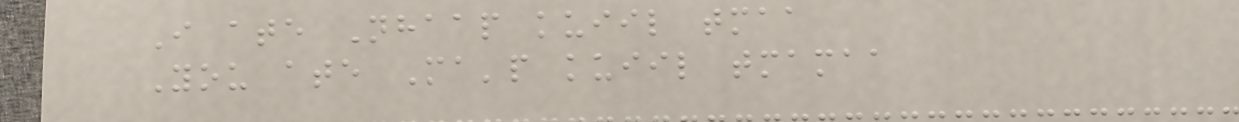I ate Nhaap kuiil tmaa
You ate Ma'p kuiil tmamaa
